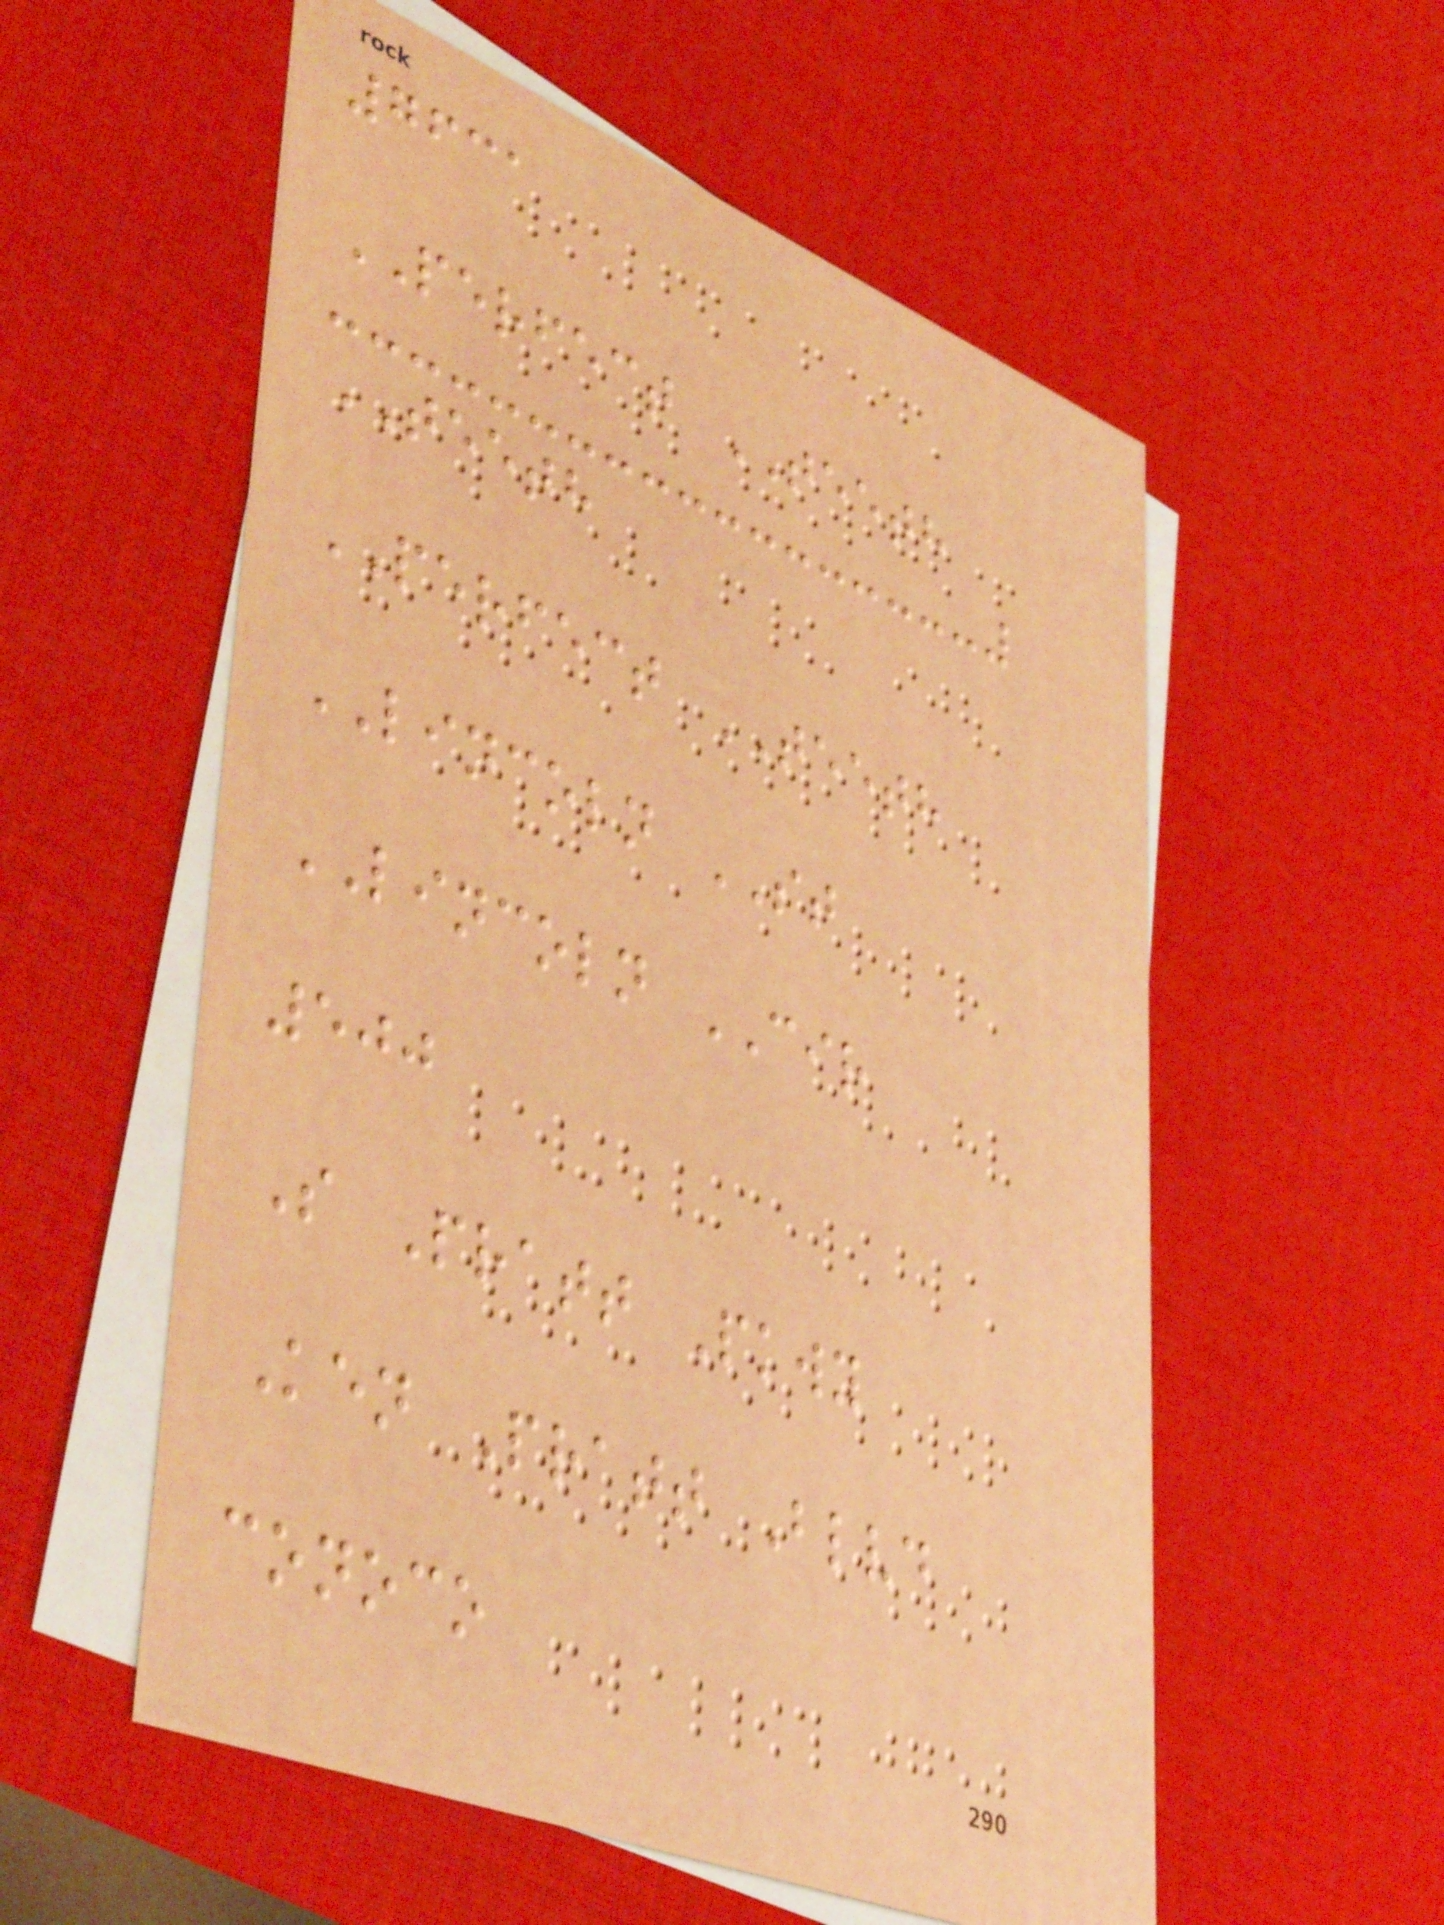7631
PERFECT TEETH
TEETH
PERFECT TEETH
LINCOLN ST
LINCOLN CIR
500
S Pratt Pkwy
Ken Pratt Blvd
conoco
